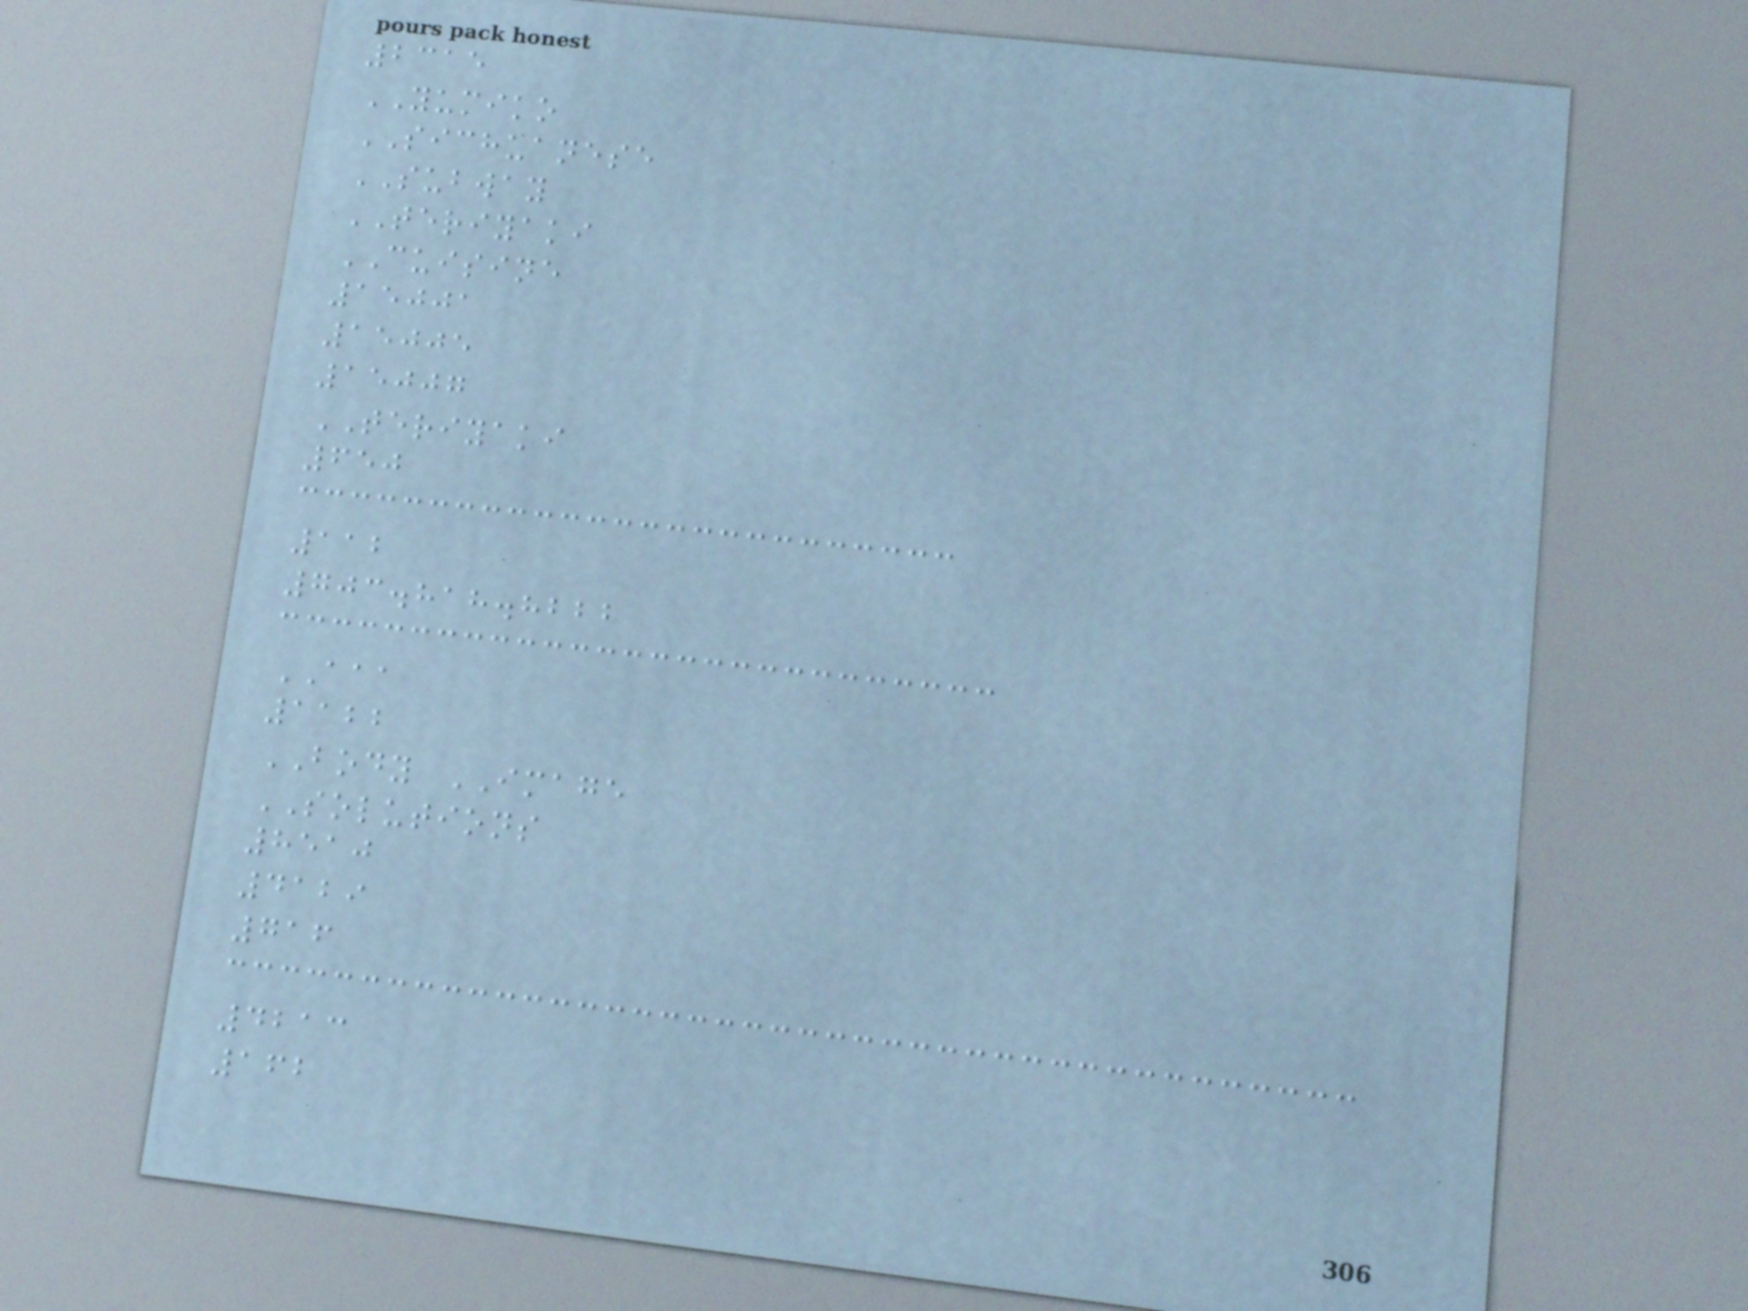2315
YUMIKO
SICHUANESE
SUBWAY
TERIYAKI
CUISINE
15001
15005
15007
TERIYAKI
650
112
703.818.8222
AAA
1122
BODY IMAGE
SOLUTIONS
8510
4129
716
4213
162
